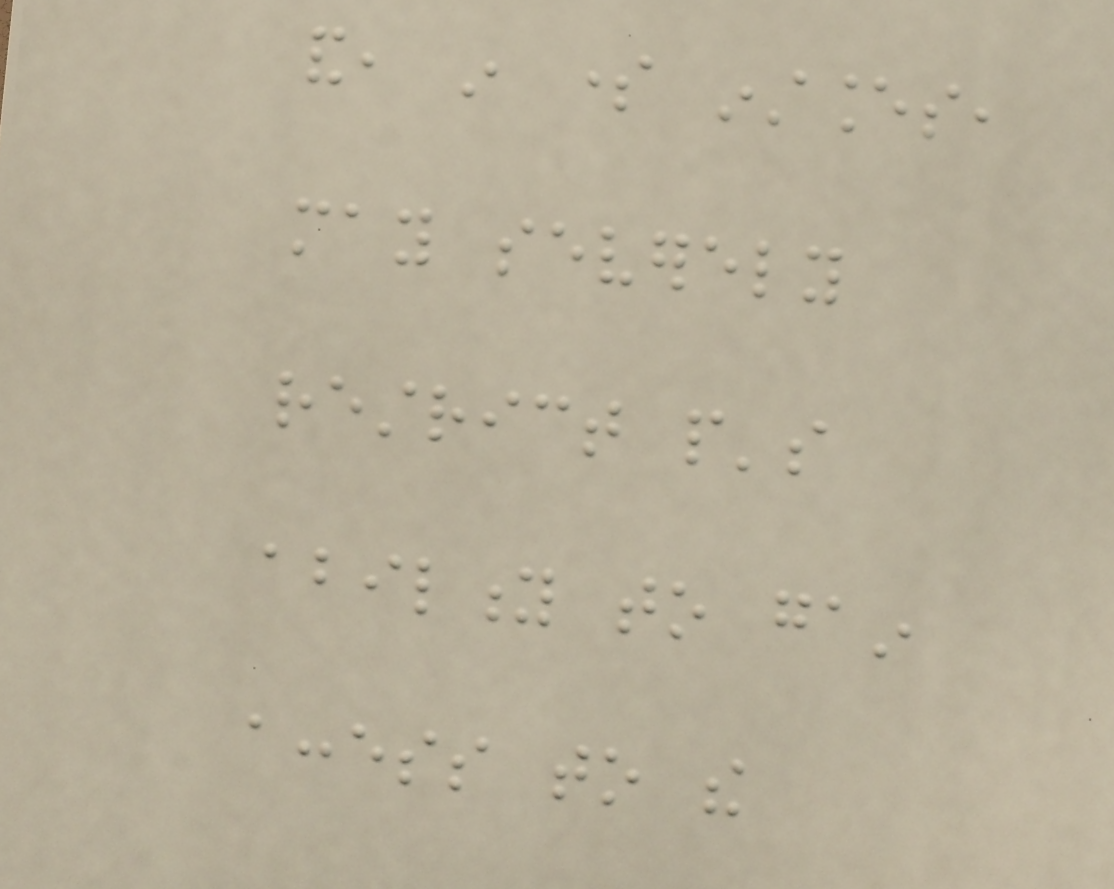and, in some instances,
may severely
restrict people's
ability to gain
access to the
